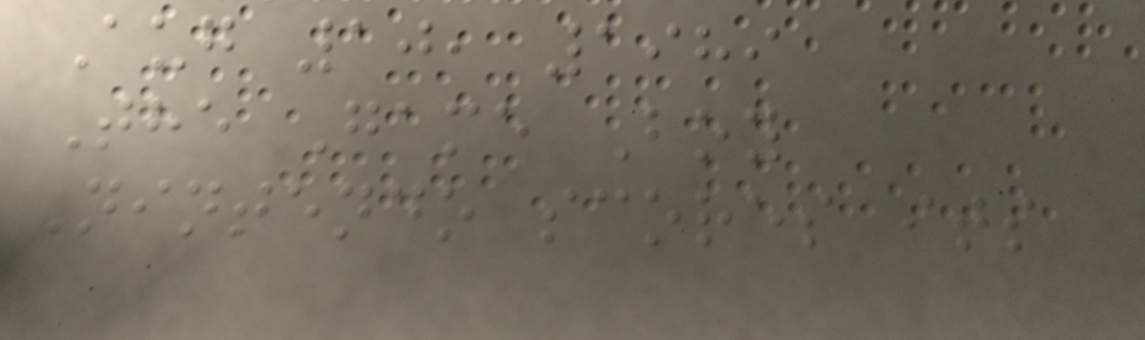Aug 10, 1989
The Game Boy
Nintendo scores its
